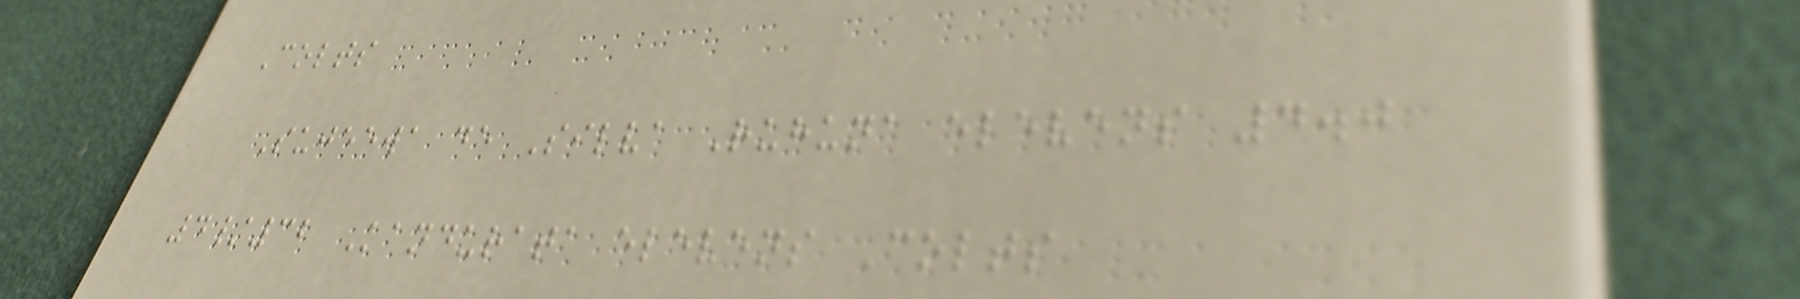Colts
Sujeewa de Silva Ruhuna elevens 4.0
4/32 Kandurata elevens Colts
